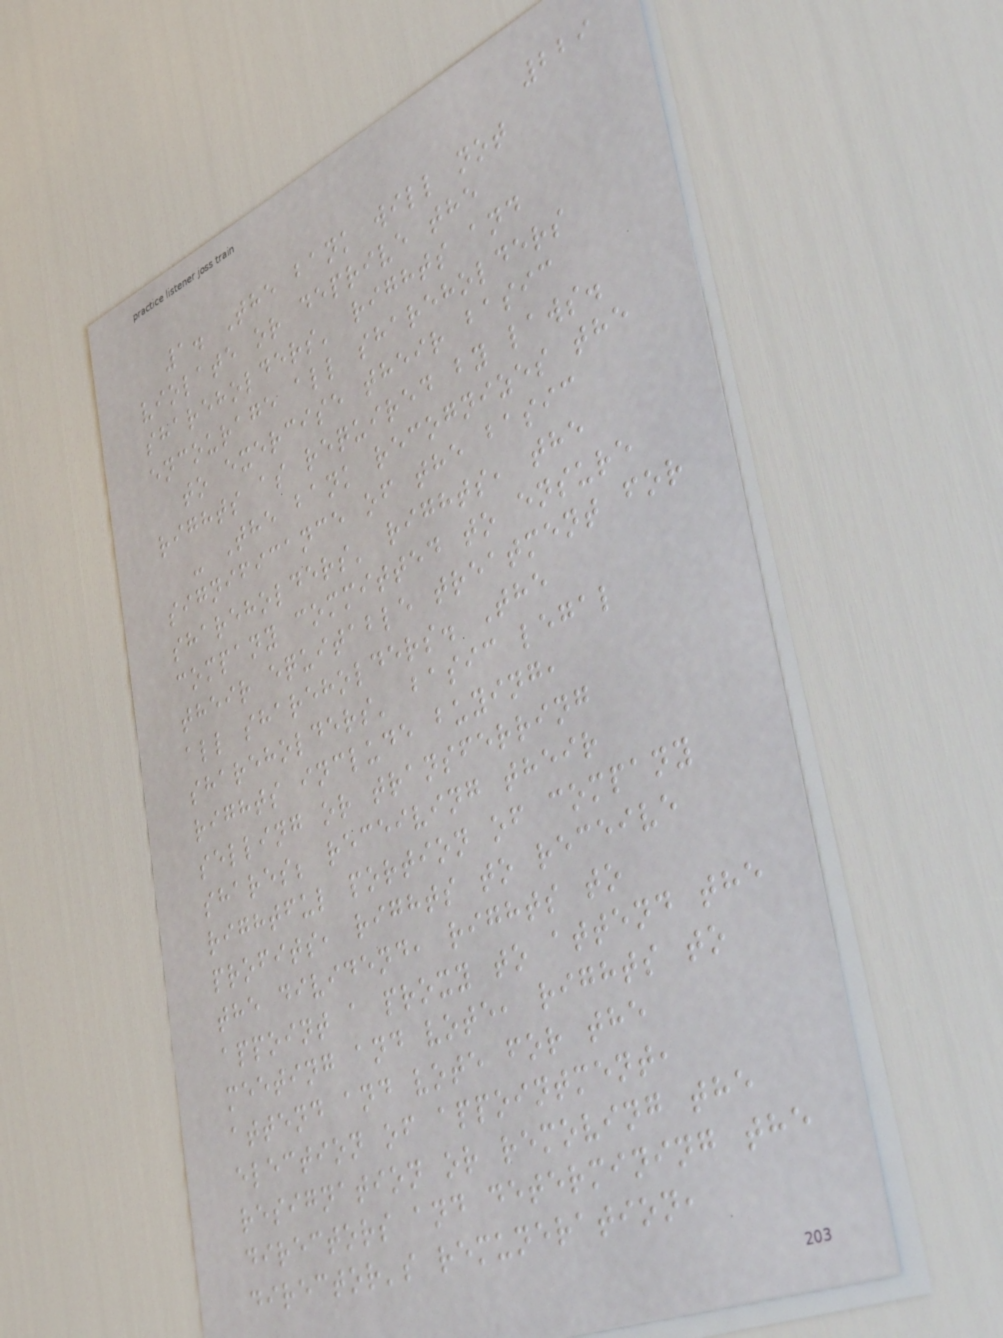229
1. The bank will not
violate or deprive the
shareholders' rights and
encourage all shareholders
to exercise their basic
rights as required by laws.
- The bank recognizes the
significance of the basic
shareholders' rights, the
company committed to ensure
their equitable treatment for
all shareholders. The
shareholders' basic legal
rights include buying,
selling or transferring
shares; receiving their
rightful portion of company
profits, rights to receive
the dividend, rights to
appoint a proxy to attend the
meeting and vote, rights to
attend and vote for the
election of appointment,
resignation or removing the
directors and determining the
director's remuneration,
